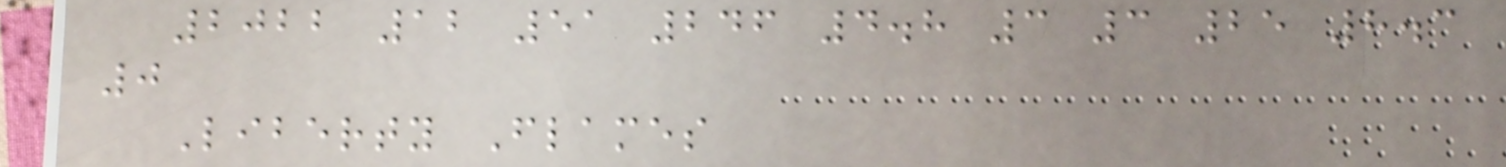2022 12 51 246 4.8 3 3 25 8.3
0
Liberty Flames
